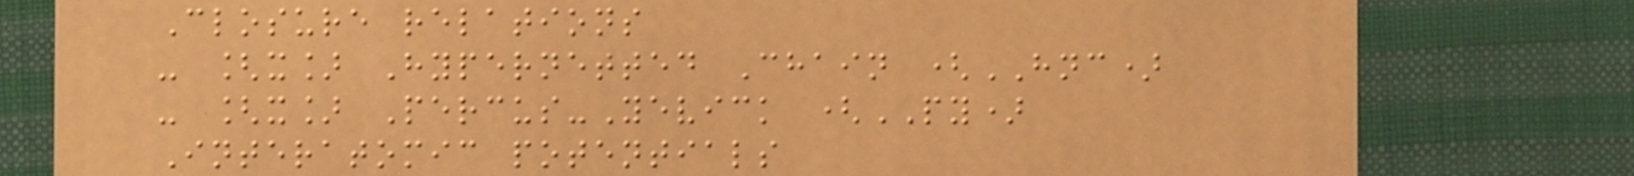Closure relations
- [x] Hypernetted Chain (HNC)
- [x] Percus-Yevick (PY)
Interatomic potentials
